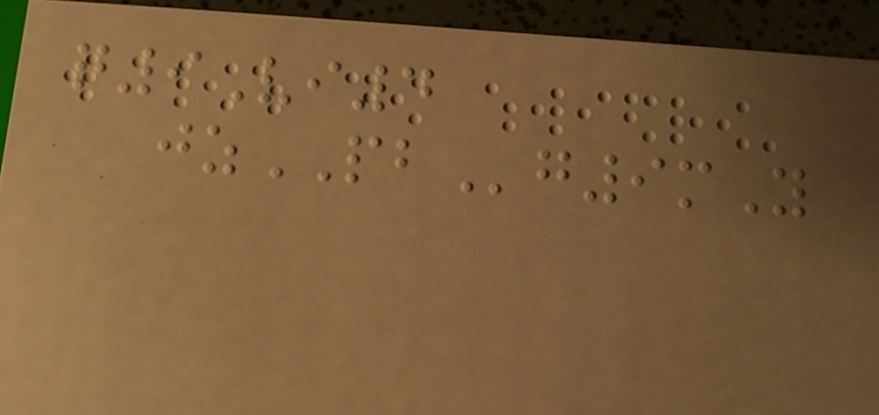q9Vi4
jzPBg9mY
